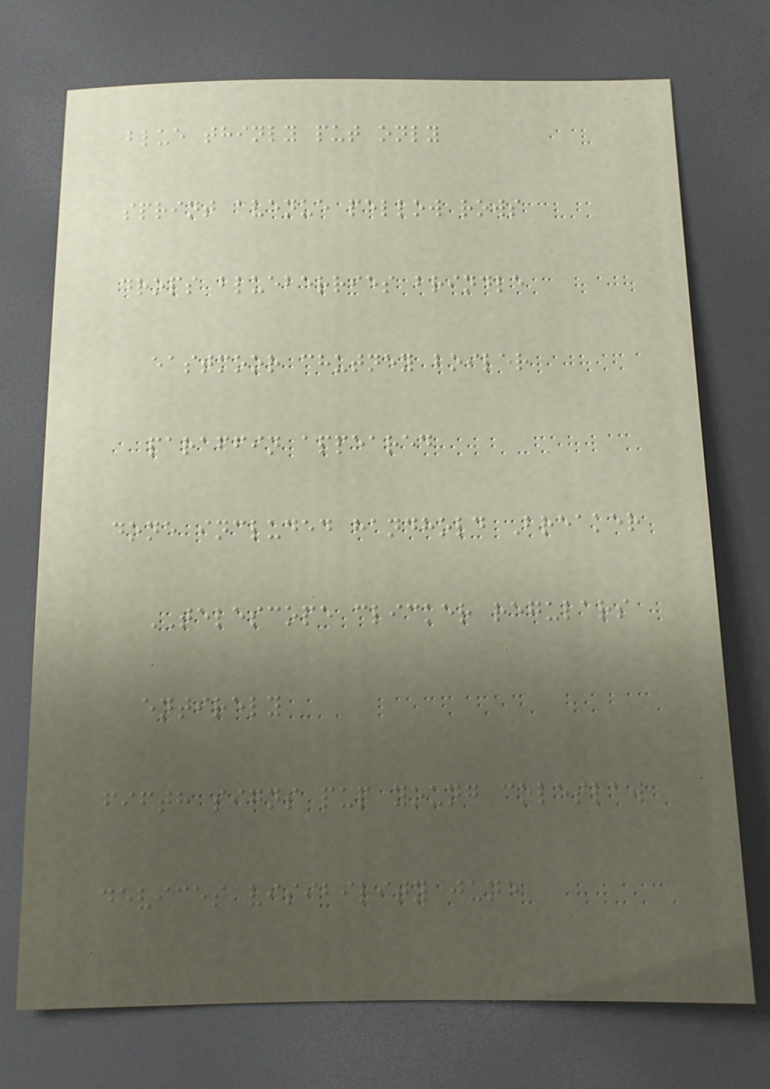blue thinly put only
sprint avenue pellow rows
drops blueberries brindle
eastmoor chutney boiler
paraffin appeared
done included handhold Breaker
TELESCOPE clicker regulars
entirely
fifth signs pup young coleslaw
devices visibility june
